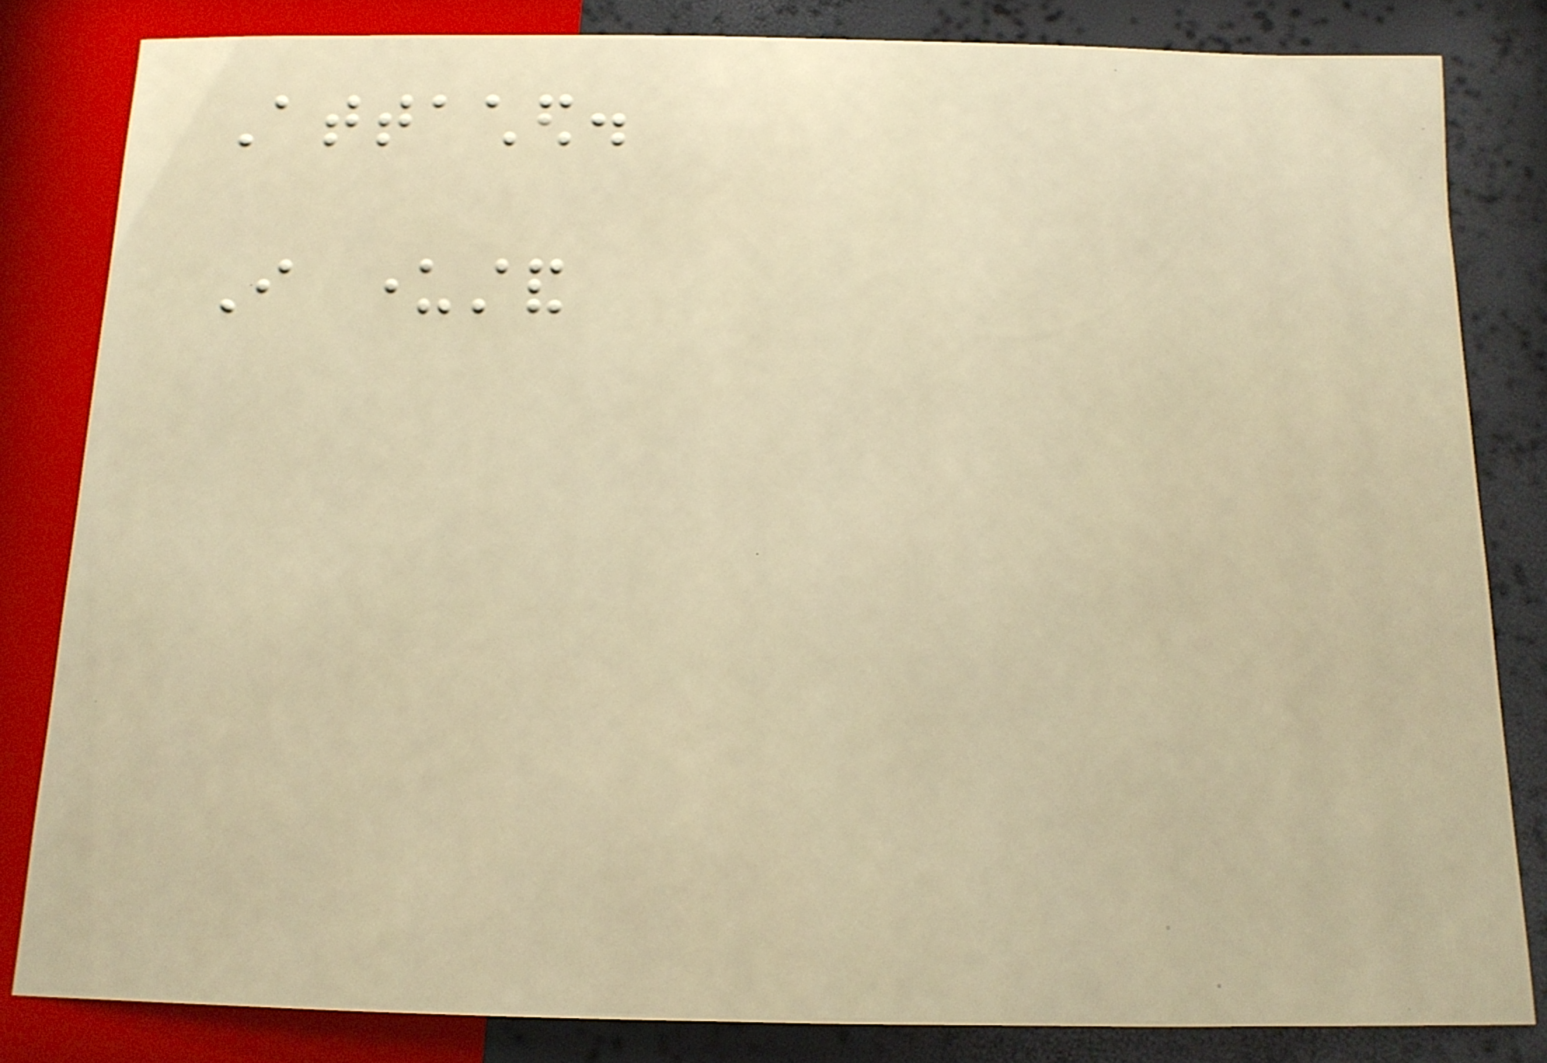Attached.
I understand
